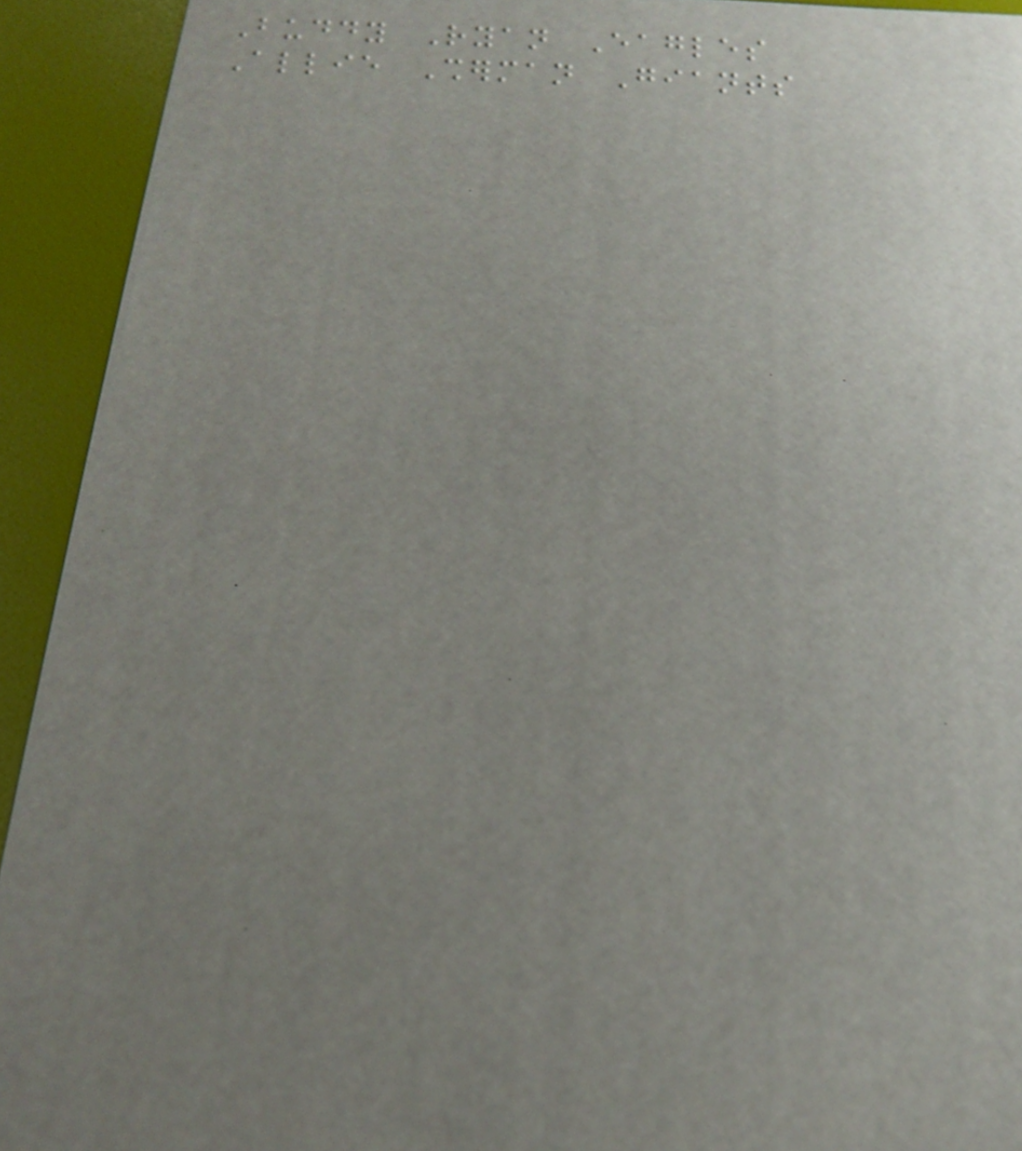Buddy Ryan Eagles
Allie Sherman Giants
